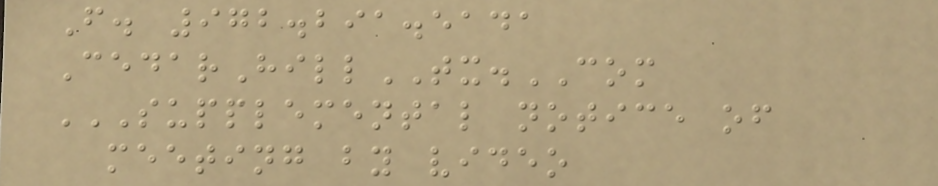F. 972.291.5141
CedarHillTX.COM
SUPPLEMENTAL NOTICE OF
MEETING BY VIDEO
